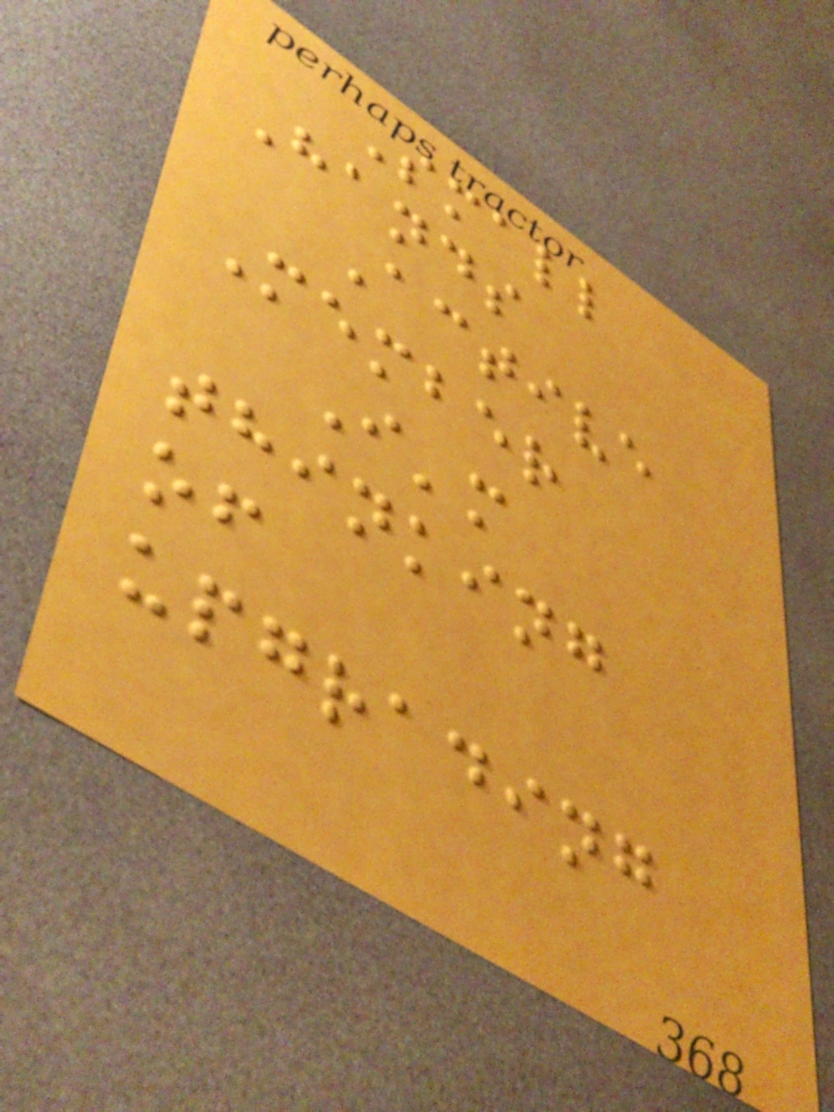Small
Hands
Active
Member
I'm
thinking
of
upgrading
